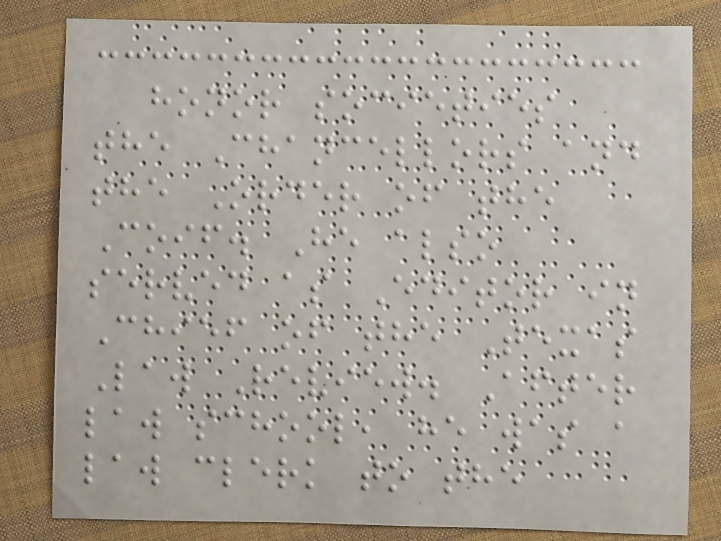honor societies
the Chancellors and
the Order of the
Coif. He also
served as Editor in
Chief of the Texas
Law Review. After
law school, he was a
law clerk to the
